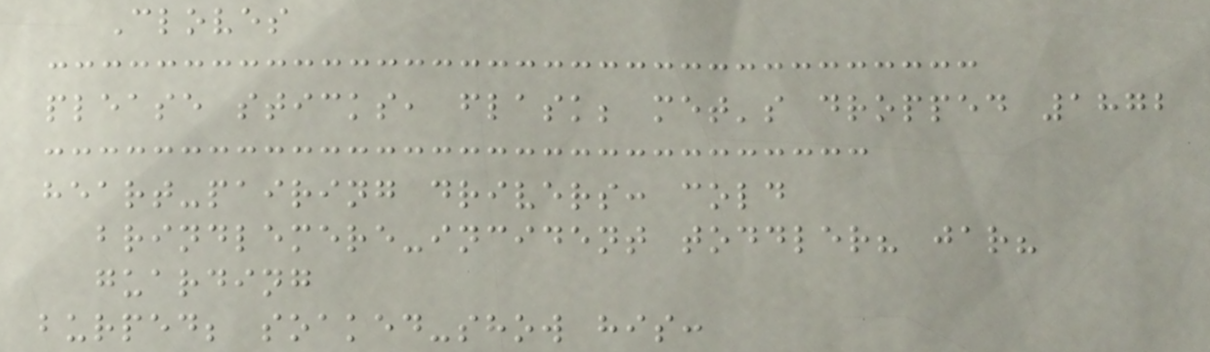Cloves
please sticks, flask; met's dropped 1872
heart-pairing drivers: cold
brindlemere-incident toddler? jar?
guarding
burped; soaked-show his:
